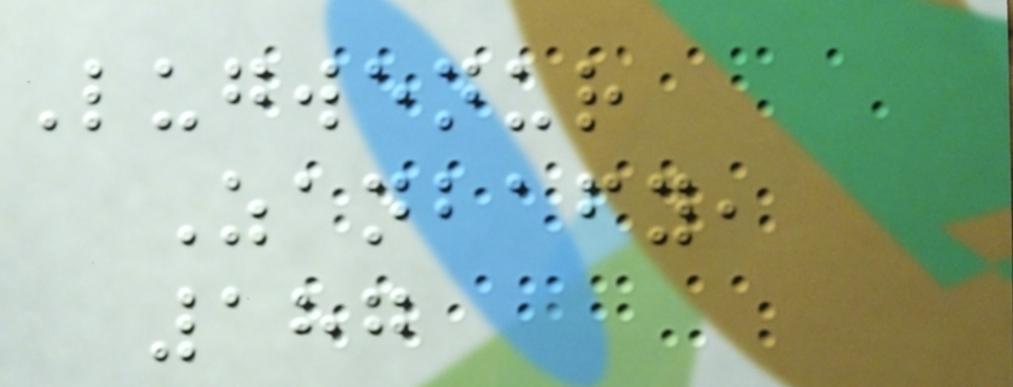Lugwenur
Zanbafy,
187
